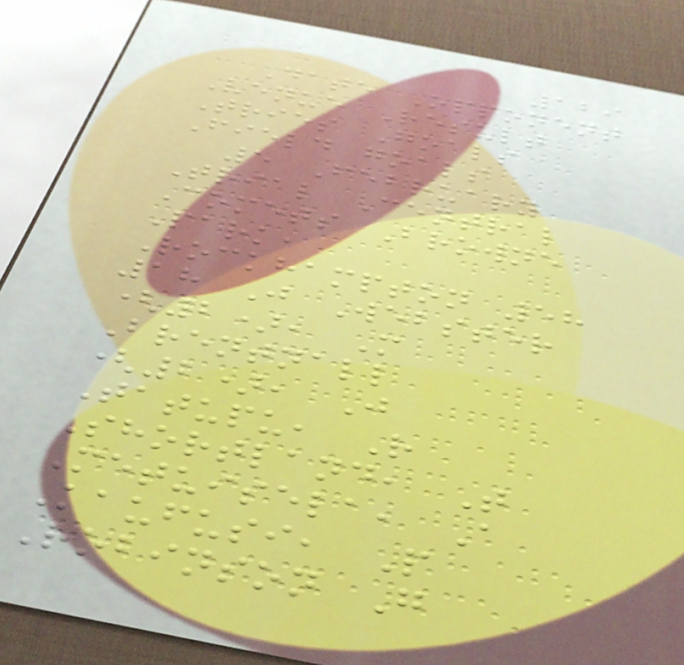129
Date Opponent
Venue Result
Tries Goals
Field goals
5 February
Trial Central
Comets Browne
Park,
Rockhampton 58
18 J Webster
(2), M
Brentnall
(2), J
Tatupu, R
Shortland, T
Metuisela, A
Kaufusi, P
Robinson G
